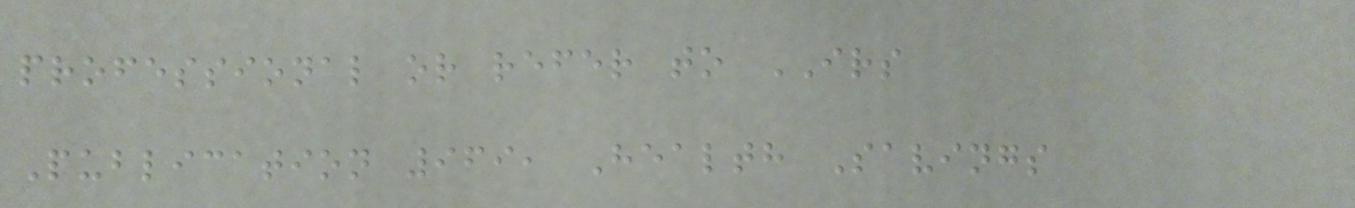professional or refer to IRS
Publication 969, Health Savings
